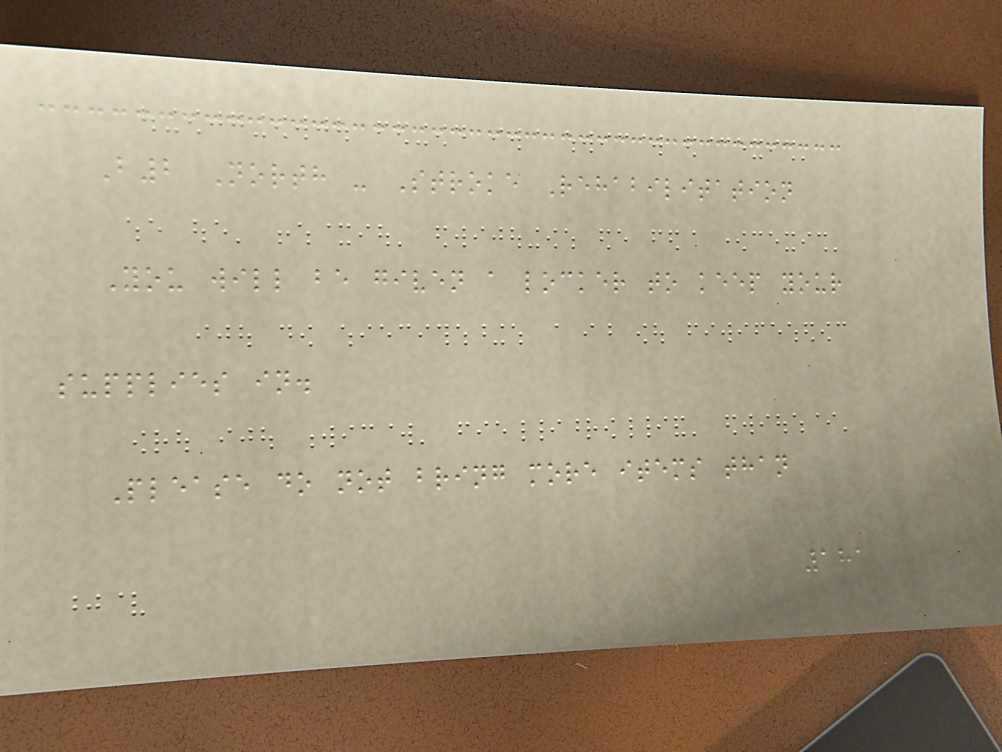B2 North - Stroke Rehabilitation
You will be given a locker to keep your
supplies in.
Please do not bring more items than
181
